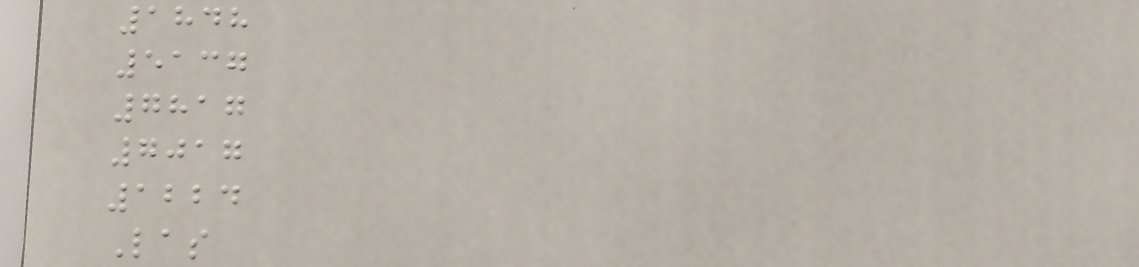1848
5137
7817
7017
1224
Las
